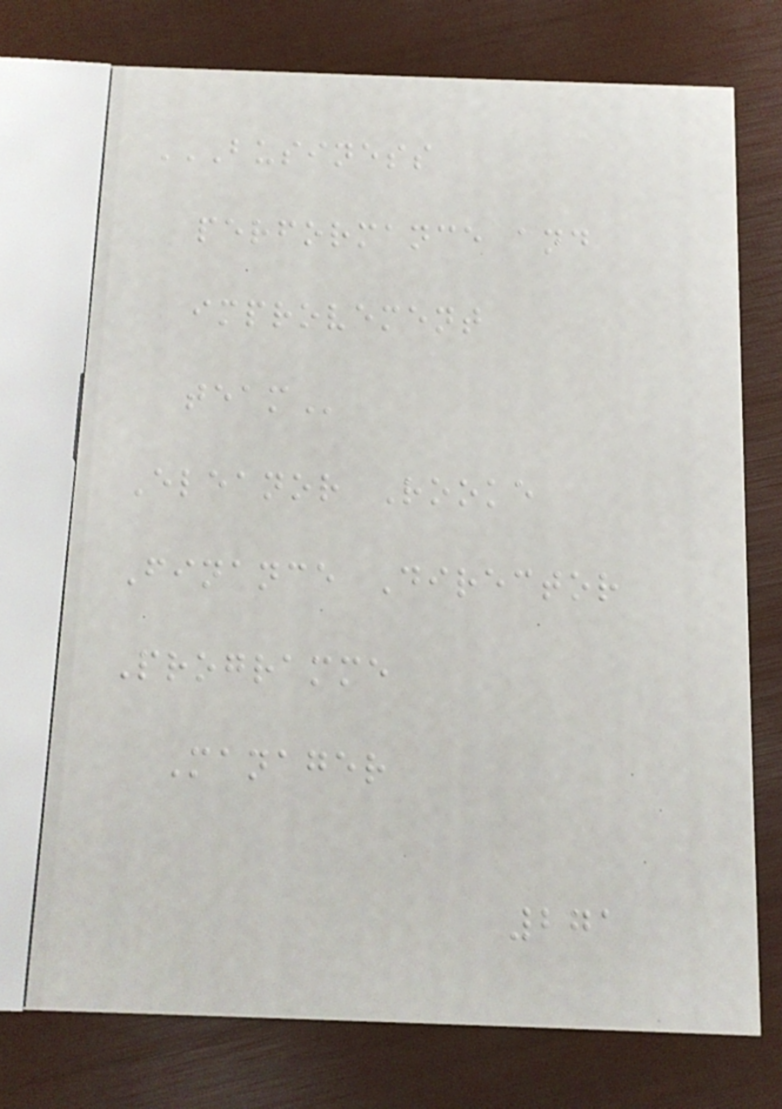BUSINESS
PERFORMANCE AND
IMPROVEMENT
TEAM
Eleanor Rooke
Finance Director
Programme
Manager
271
